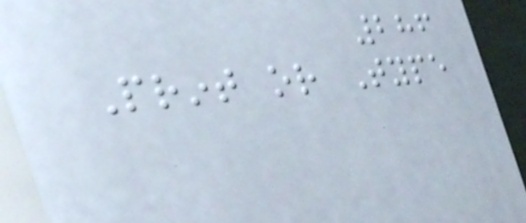286
Print or Type
